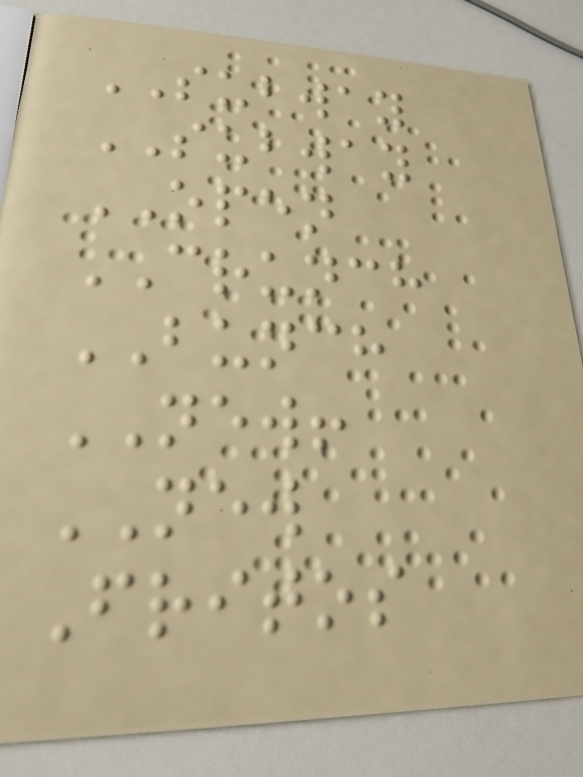SUBWAY
SUBWAY
OPEN
CRUNCH
BUNCH
NEW!
NEW
Fritos
